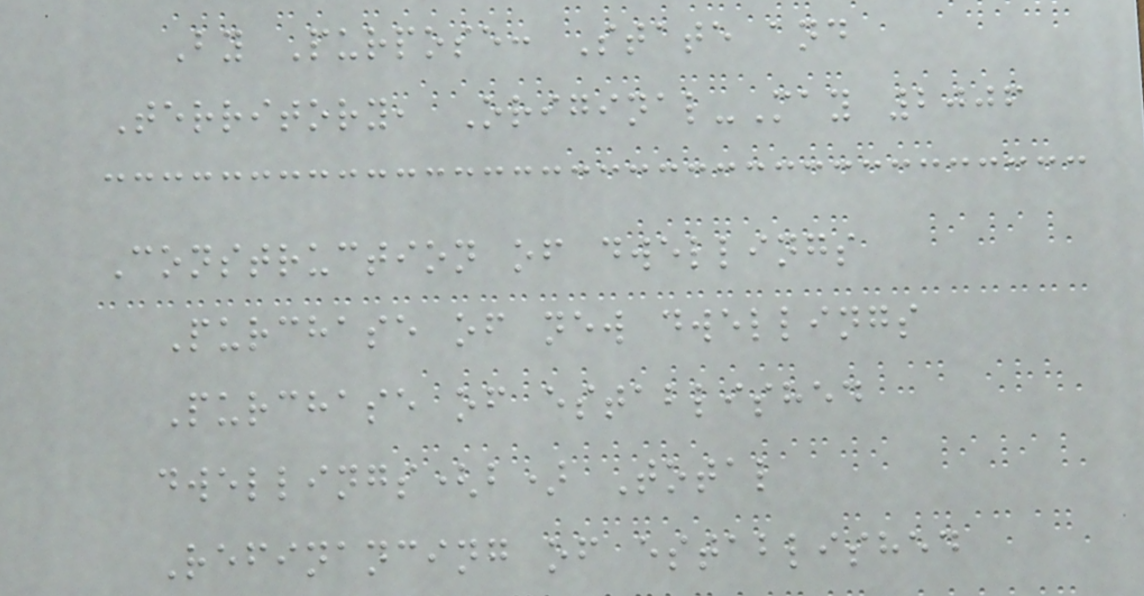By Purpose: State and
Territory, Original-May 2006
Construction of dwellings
Purchase of new dwellings
Purchase of established
dwellings(b) Total
Refinancing of established
